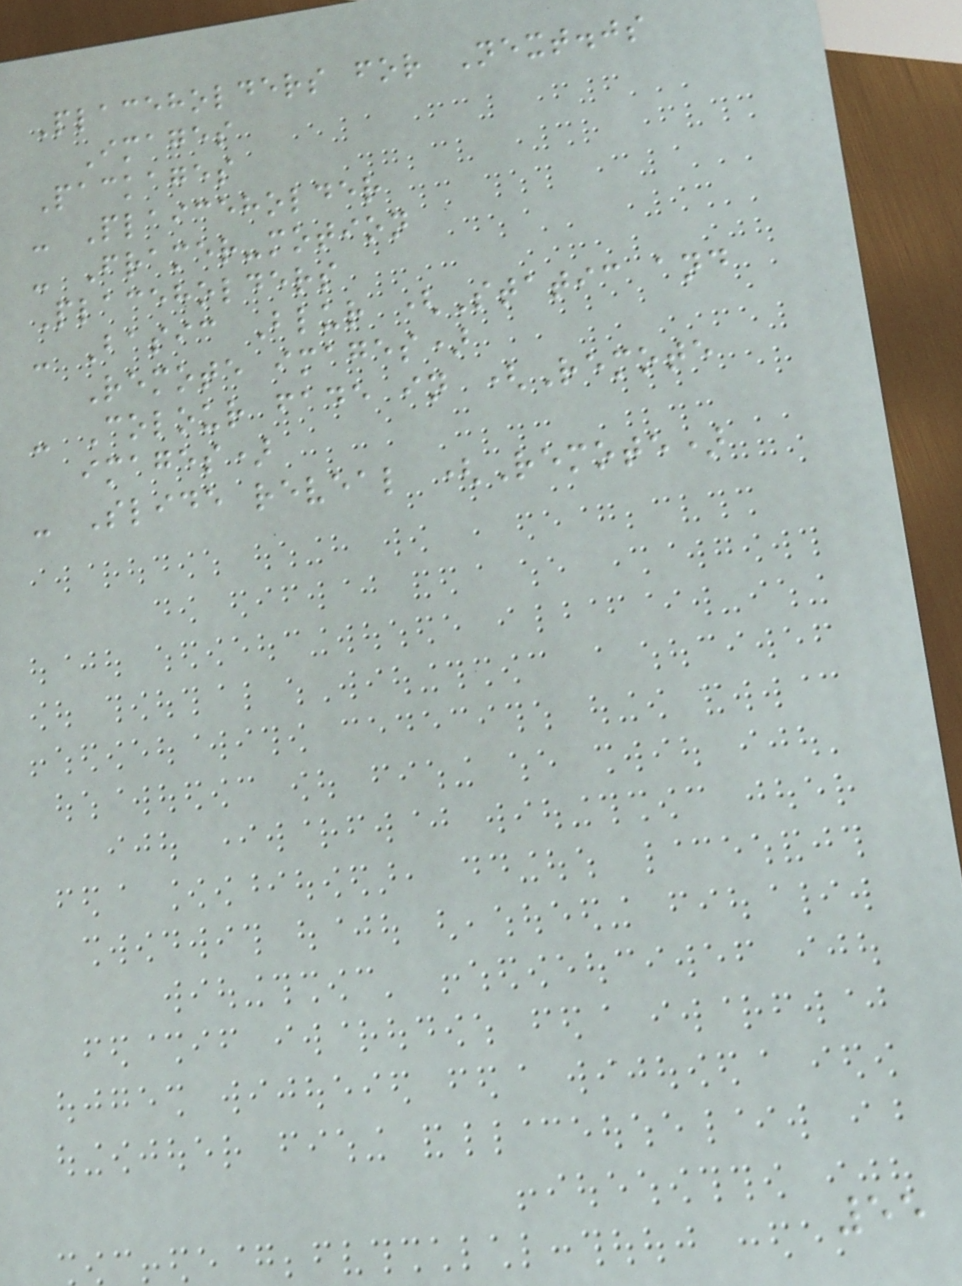Placeholders for Next.js
Images
Packages
- Plaiceholder
- Framer-motion
Placeholders
- Basic Blur (Static and
Remote images)
- Colour fade in (Remote
images)
- Slide reveal (Remote)
55
